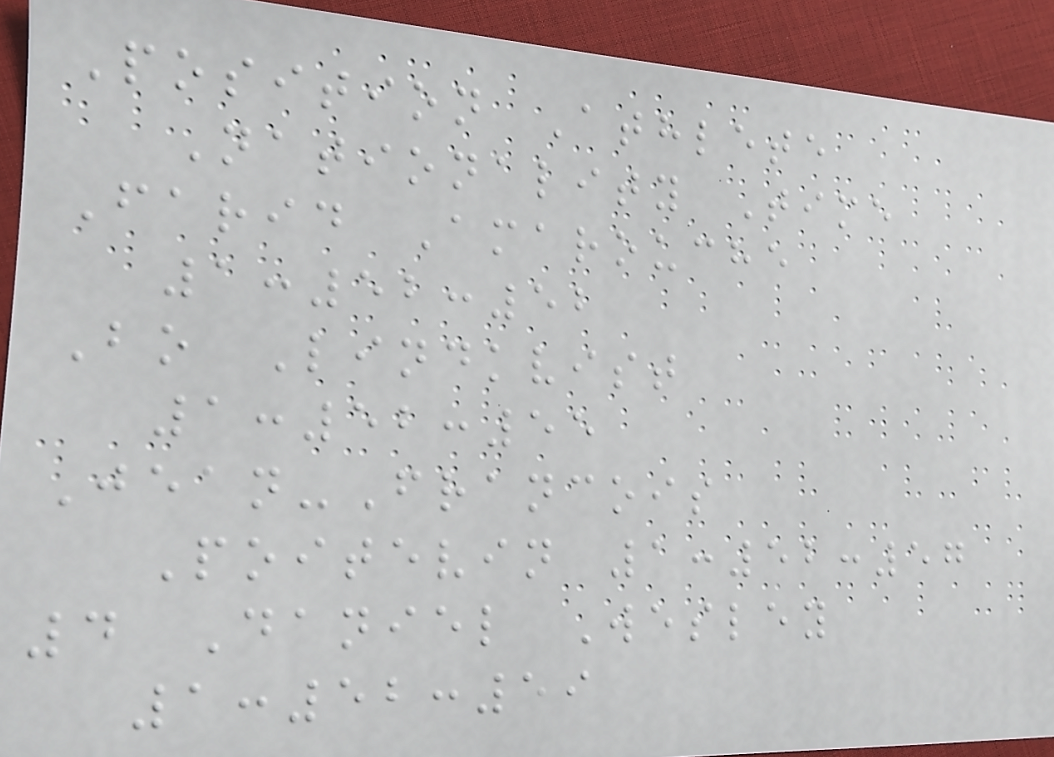Position Athlete
Nationality Time
Farid Amarouche
1:52:52
Bo Lindkvist
1:52:55
Jean-Francois
Poitevin 1:52:57
4 Daniel Wesley
1:52:59
